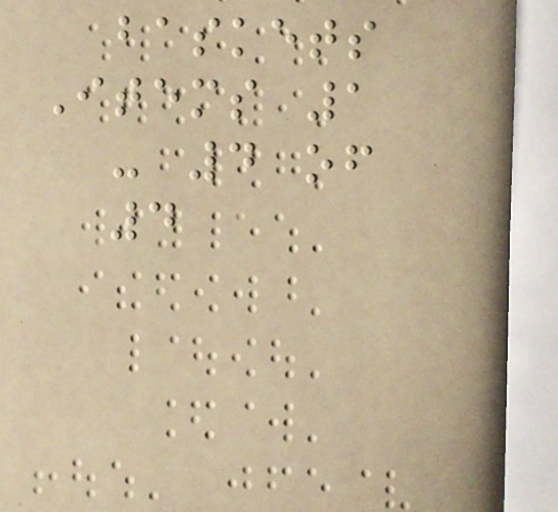baskets
Items 1
- 4 of
4
